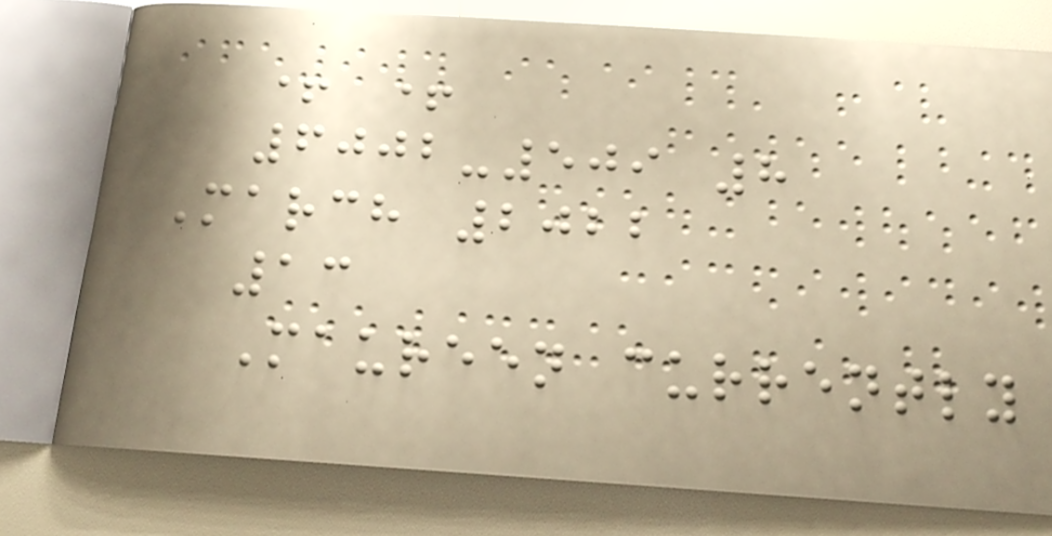+ +
6002-509 8
March 2022
13
Maureen currently
